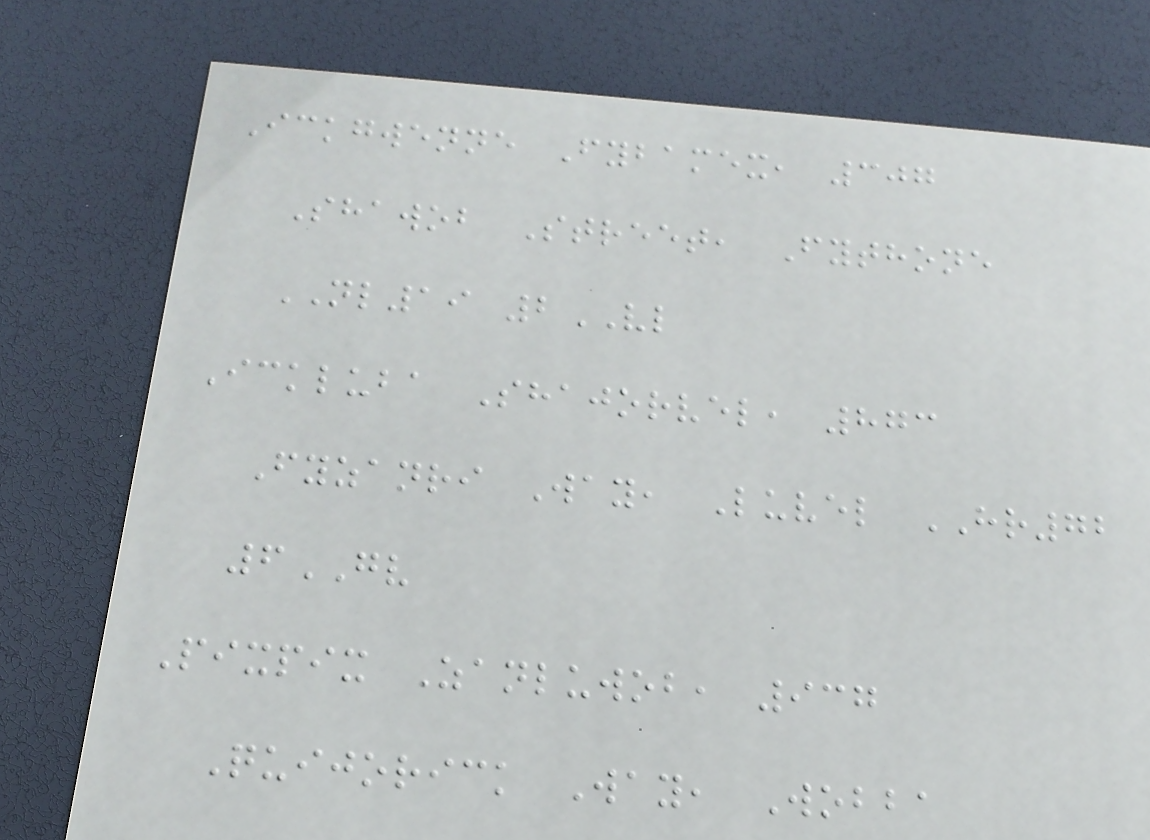Ickgwenne Fybamex, 307
Shawob Street, Fythone
NL19 2VL
Ickluba Shajorvel, 873
Fyzanri Way, Luvel HR72
6GV
Pixpix Zanluwob, 937
Quijorick Way, Wobba
